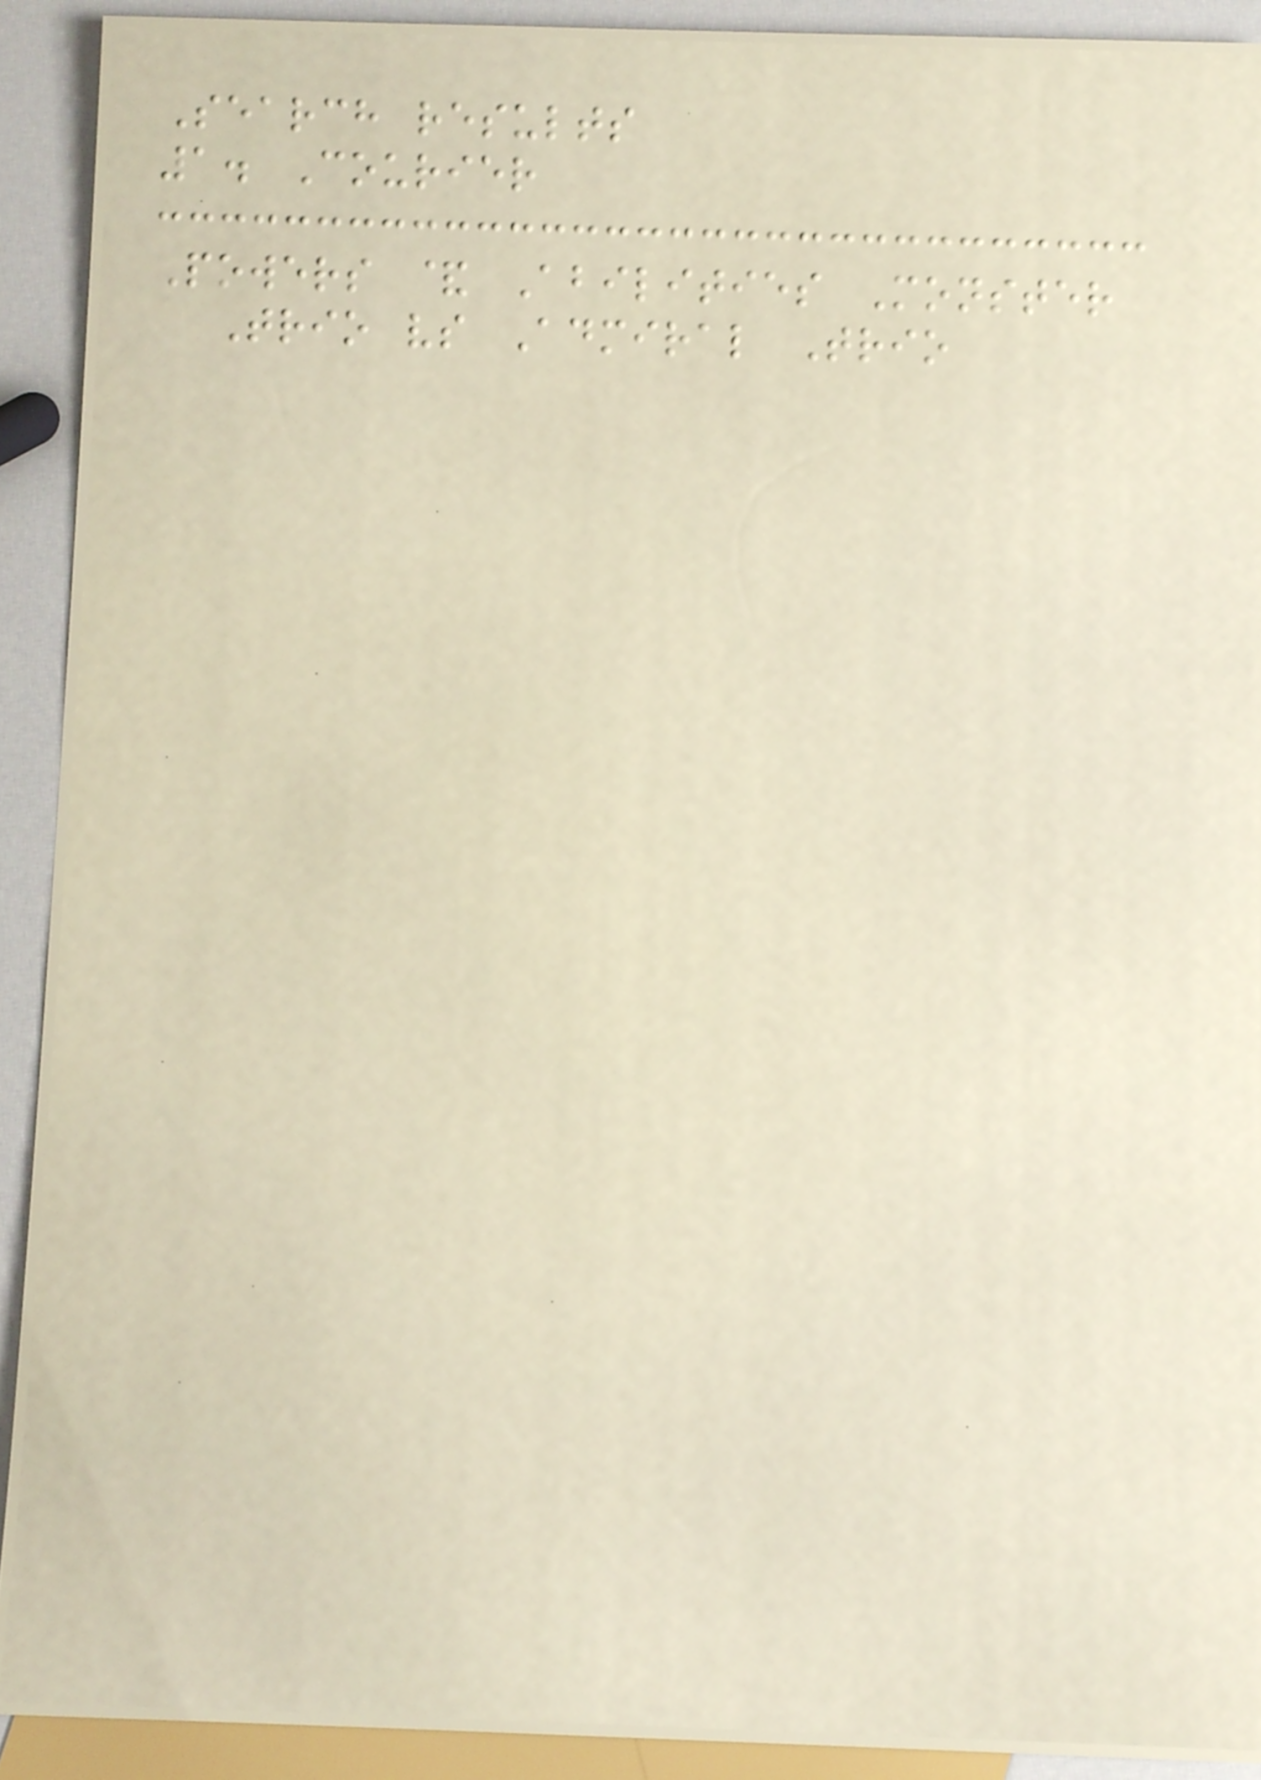Search results
1. Courier
Powers & Abilities Monster
Trio vs Admiral Trio
